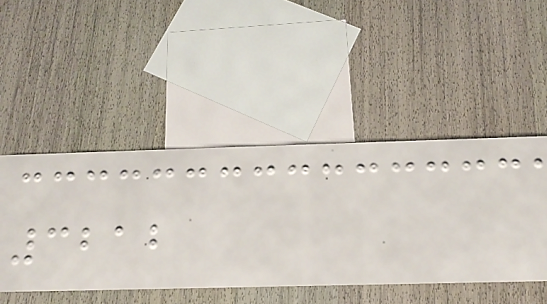3212
